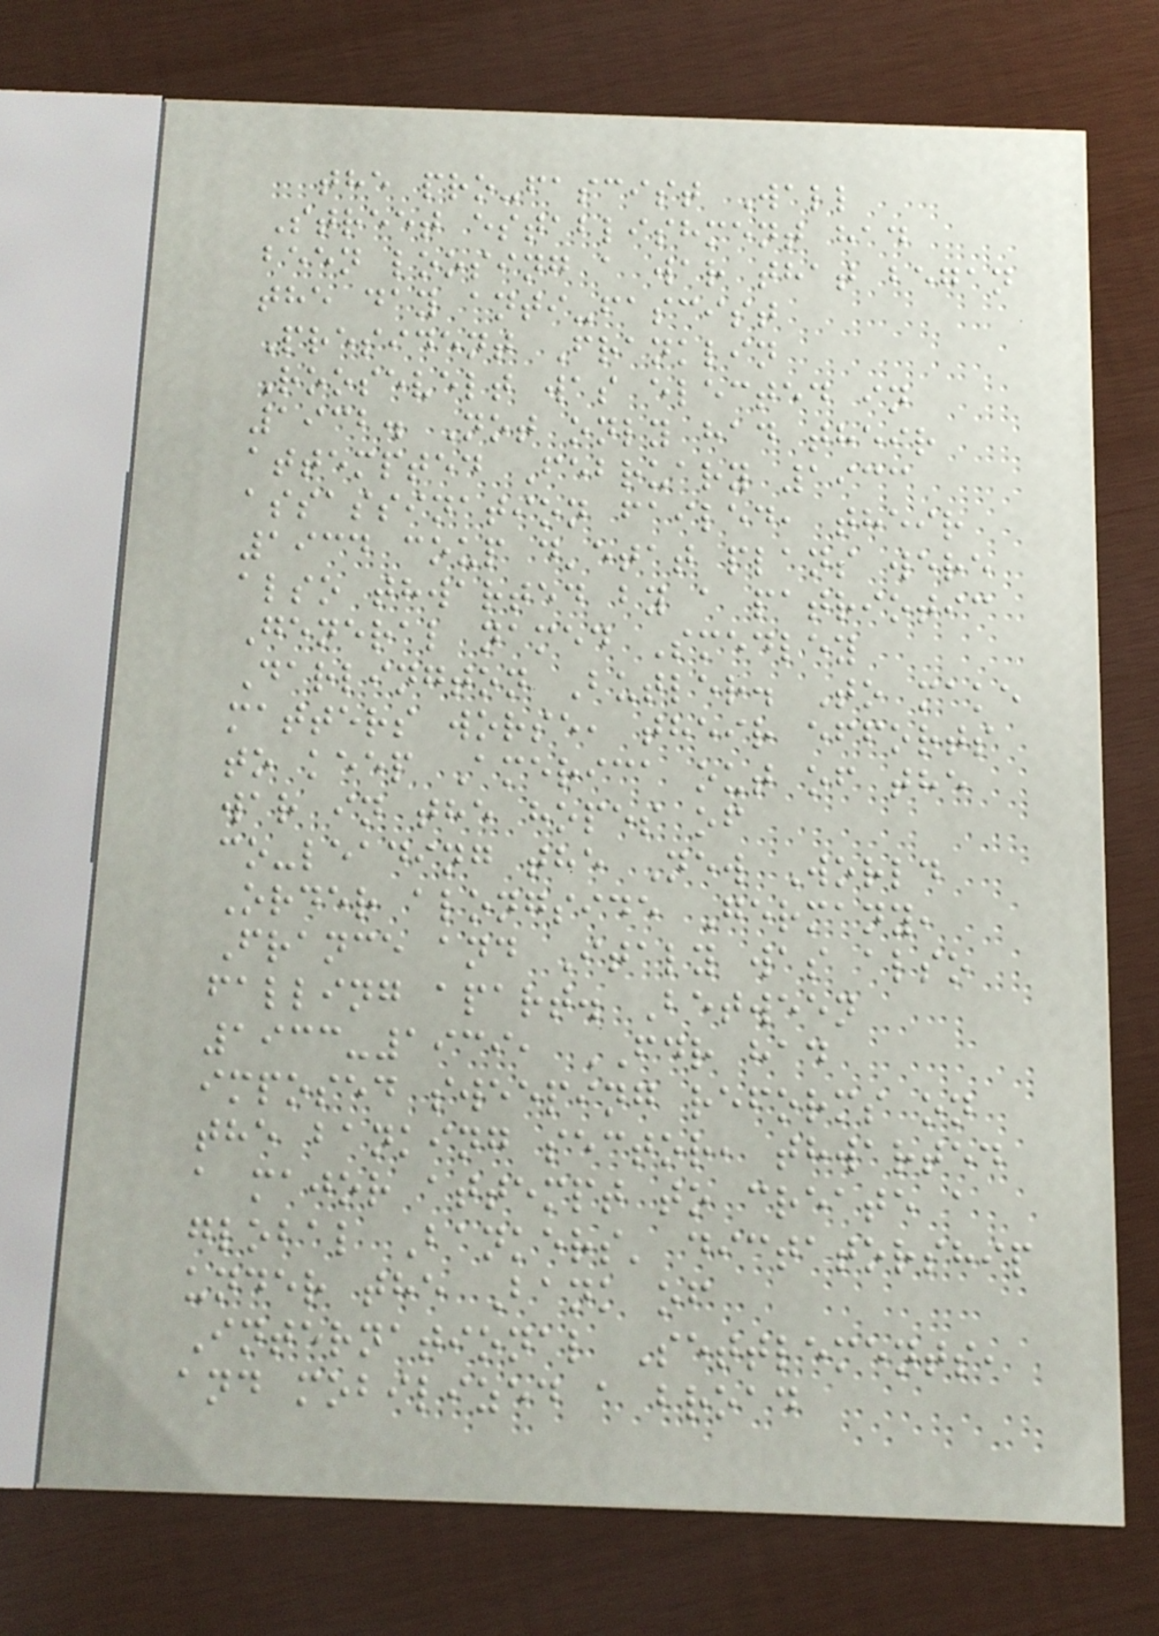the pro-fascist Wall
Street establishment had
been loosing a war that began
the day anti-fascist
President Franklin
Roosevelt was elected in
1932. Not only had their
attempted February 1933
assassination failed, their
1934 coup d'etat plans were
also thwarted by a patriotic
General named Smedley
Darlington Butler. To make
matters worse, their efforts
to keep America out of the
war in the hopes of
co-leading the New World
Order alongside Germany,
France and Italy was also
falling apart. Between
1933-1939, FDR had
imposed sweeping reforms on
the banking sector, thwarted
a major attempt to create a
global Bankers' dictatorship
under the Bank of
International Settlements,
and mobilized a broad
